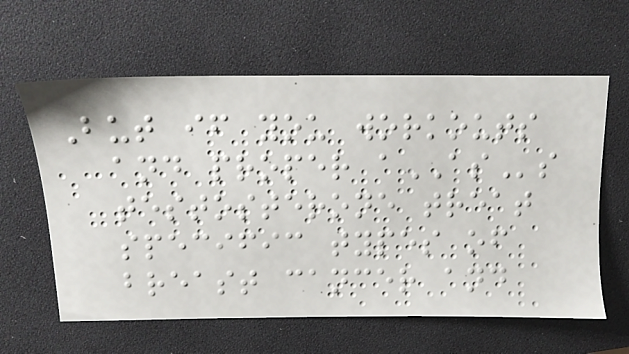But if you workouts
and proper aASs
testosterone treat
specific types of
breast cancer and
